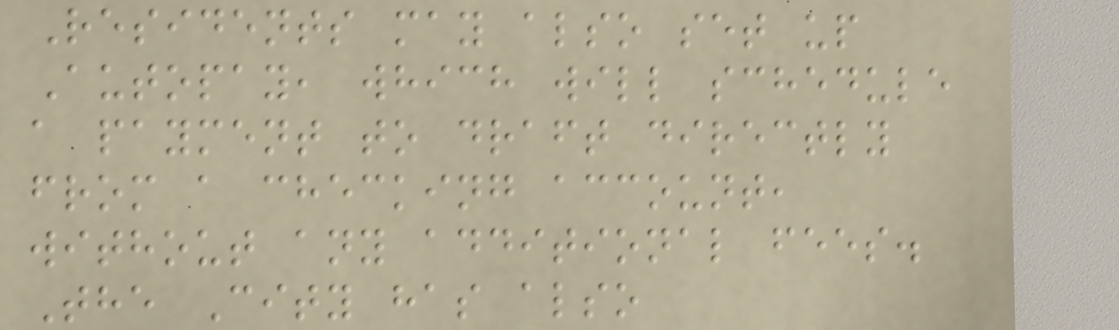Residents may also set up
Autopay, which will schedule
a payment to draft directly
from a checking account,
without any additional fees.
The City has also
